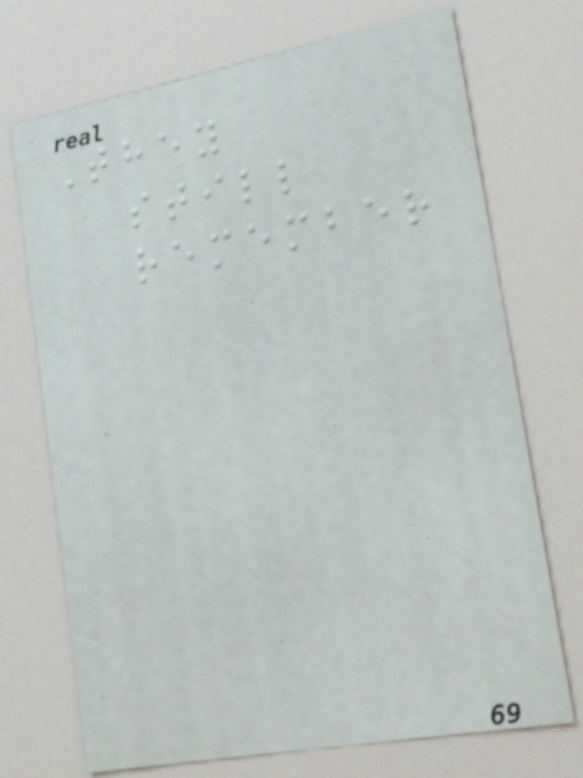They
still
remember
